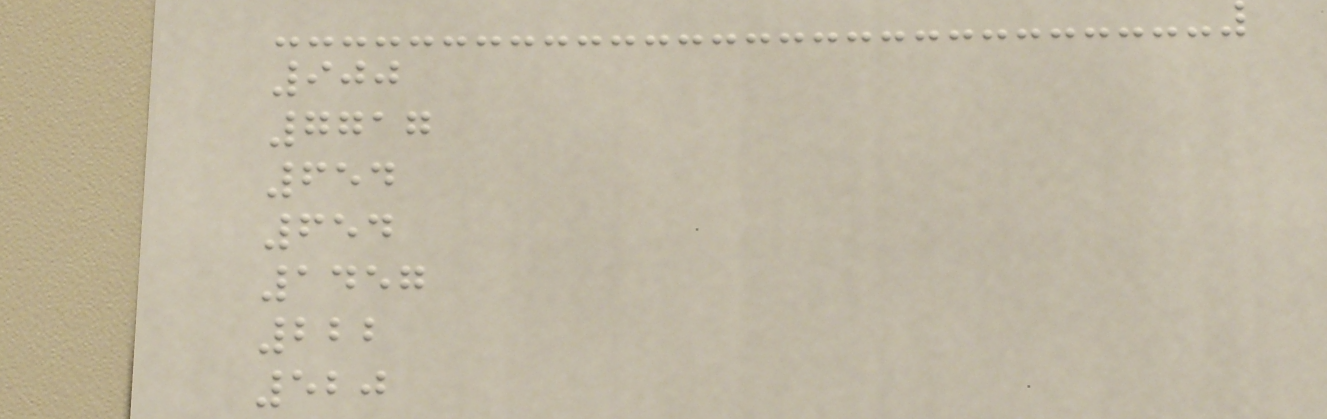900
7717
654
654
1457
222
520
